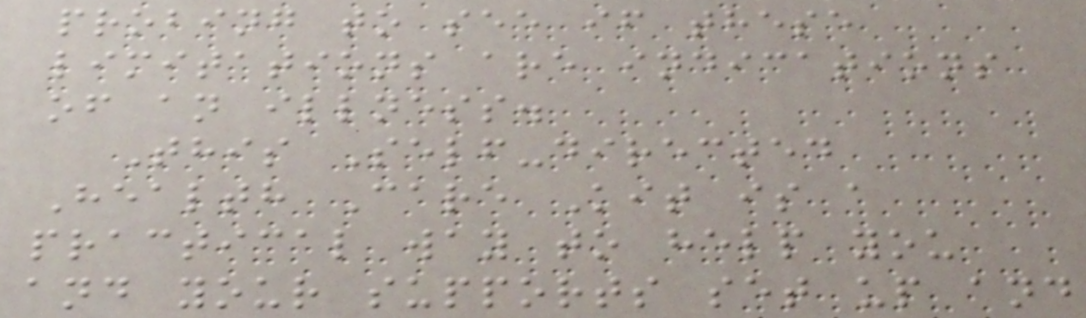probing to see if these
limitations are indications
of an illness.
This Self-directed
Health Care Kit is a
practical way to help you
and your supports set up and
